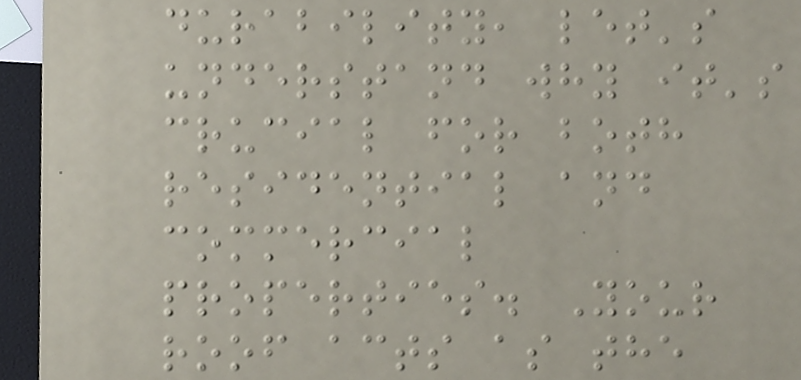durability, let's
understand why it's
crucial for both
residential and
commercial
properties. Your
roof acts as the
